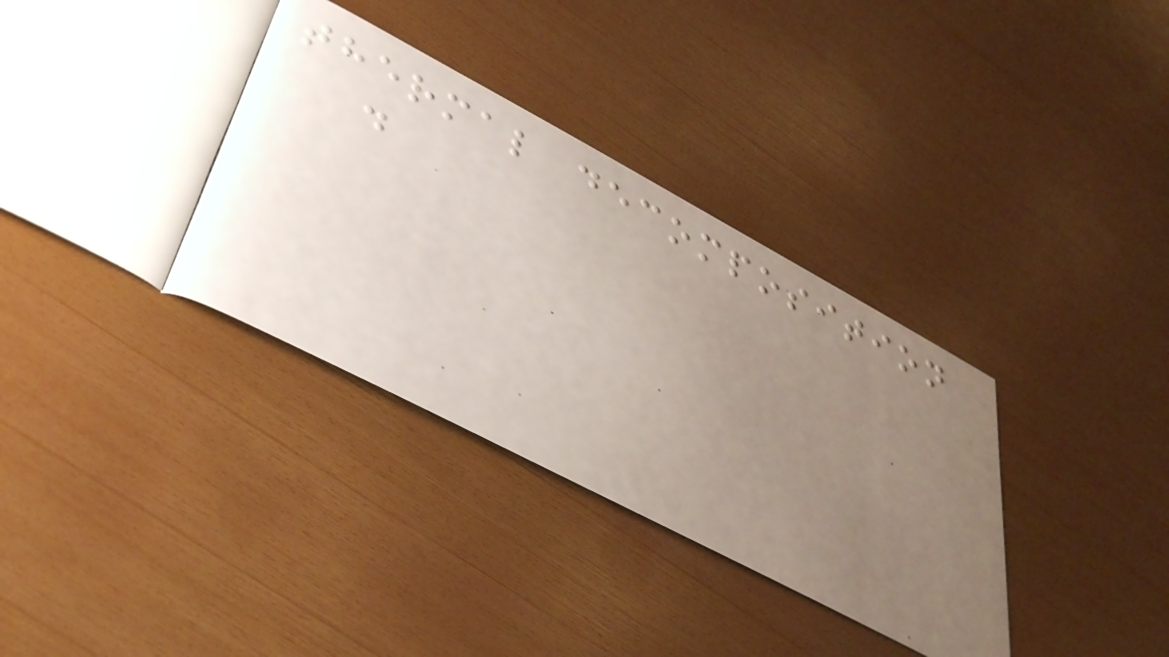thermal decomposition
.
